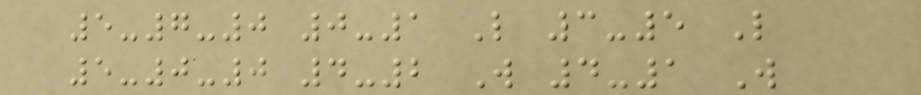5-7-0 0-1 L 3-5 L
5-0-0 4-2 W 4-1 W
